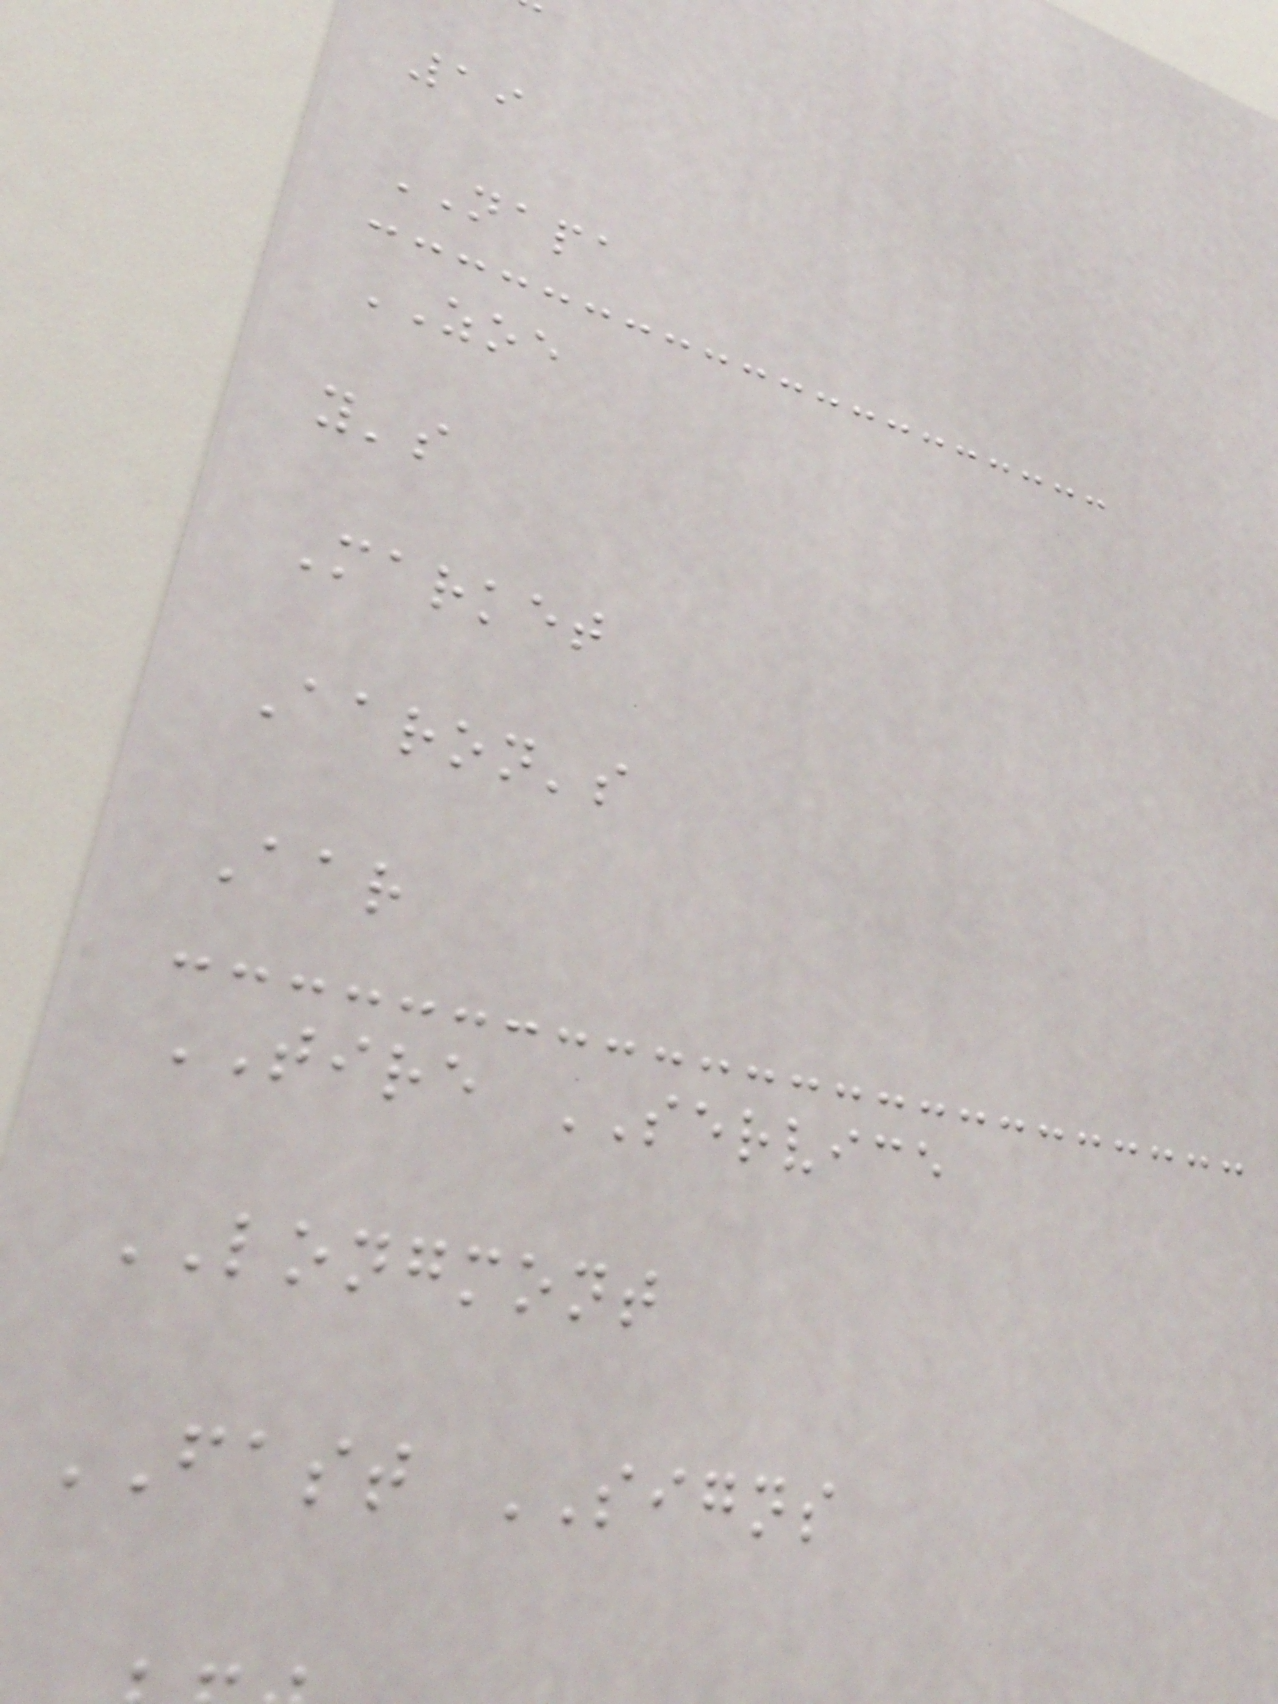19
NAPA
ZOE
y's
Market
Aaron's
Aar
TIRE SERVICE
LONGMONT
FAST SIGNS
